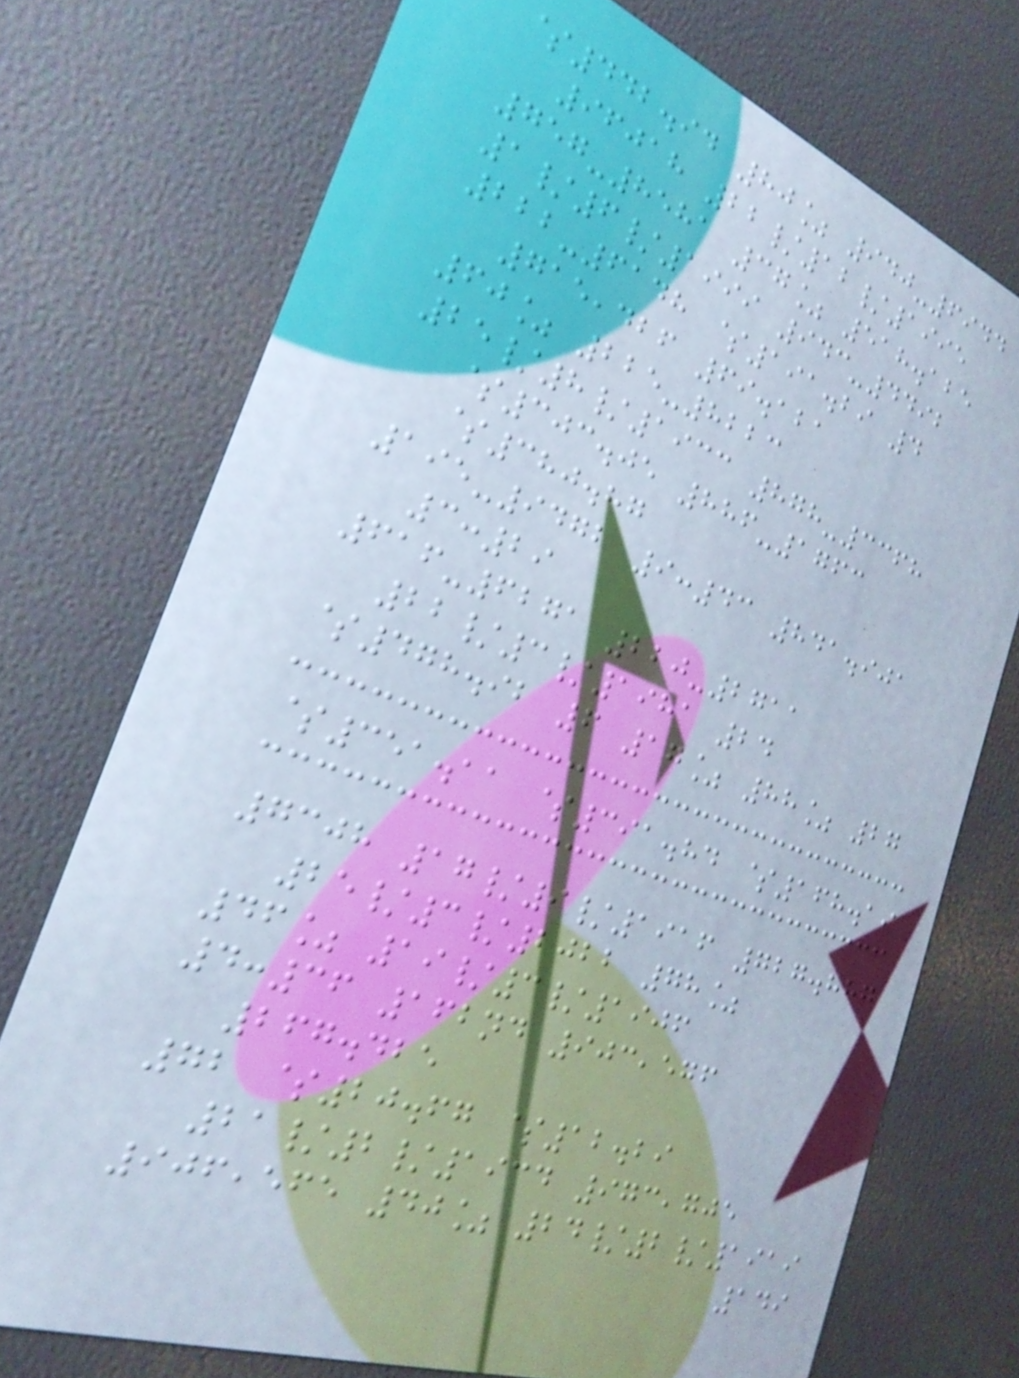$442.94 80% 940-6944
96018 22/12/1995
757-8581 37% 518.125
1/6/1999 943-4492
222-6148 $191.29 4
715,426 69.121
60% 225-8223
25/8/1933 878-3368
$303.05 886-1763
$380.87
195-9472 9:43 841.901
3:29
616-6271 220-2711
22/3/1981 24
$478.92 6 17% 88% 27
$351.11 $391.84 $168.19
7308 17/9/1916 727.887
25/3/2022 78%
46% 19/3/1906
4:36 162nd 903,576
267.425
72 $20.67 $12.29
21/2/1934 973,705
906,565 40% 24/2/1919
149
